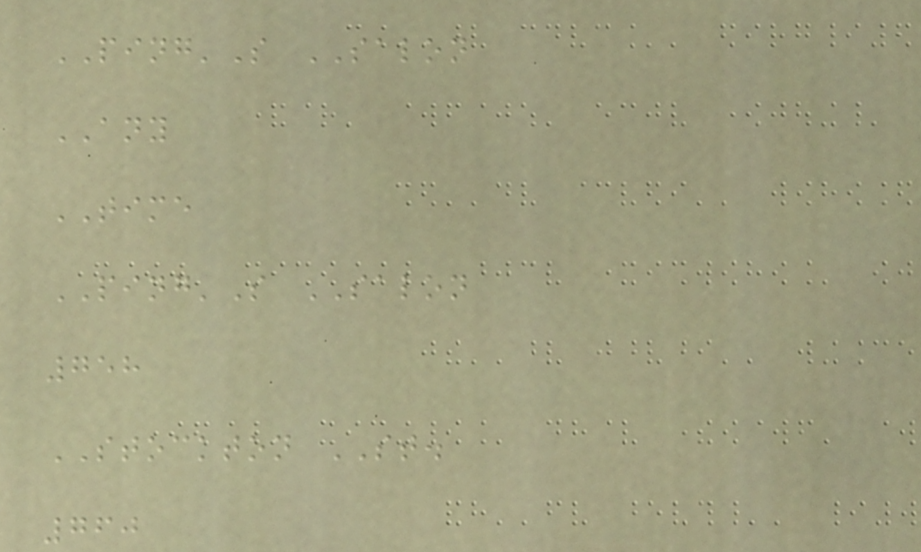PING'S SALON
ANY
TIME
PING'S SALON
758
STOCKTON ST.
760
